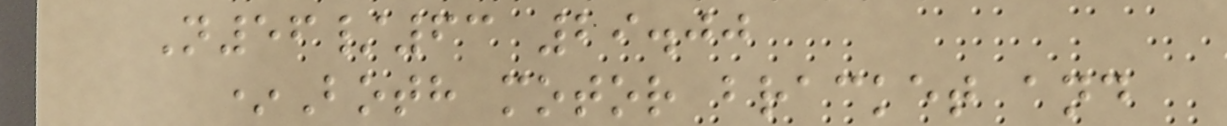N56/63 29.00
*Both motor bracket and
